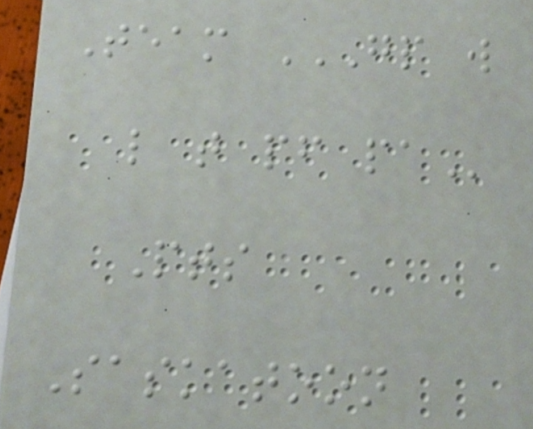Team GP W
L T PF PA
Pts
Saskatoon
